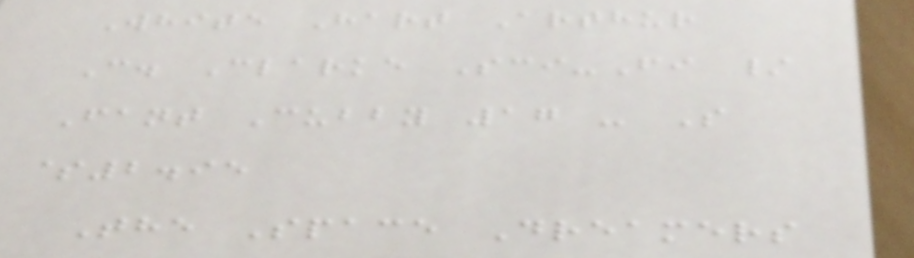White Hart Arthur
C. Clarke Sci-Fi /
Fant Cubby 17 - S
$2.95
The Space Dreamers
